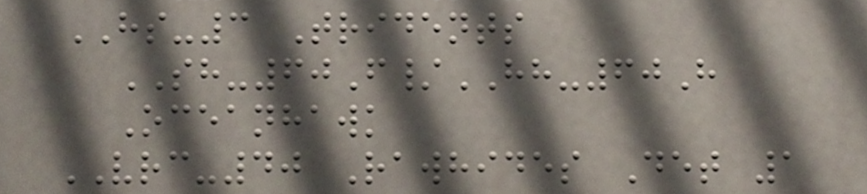HS-3 Tridents
SH-60F/HH-60H
Oceanhawk
VRC-40 Rawhides Det 1
